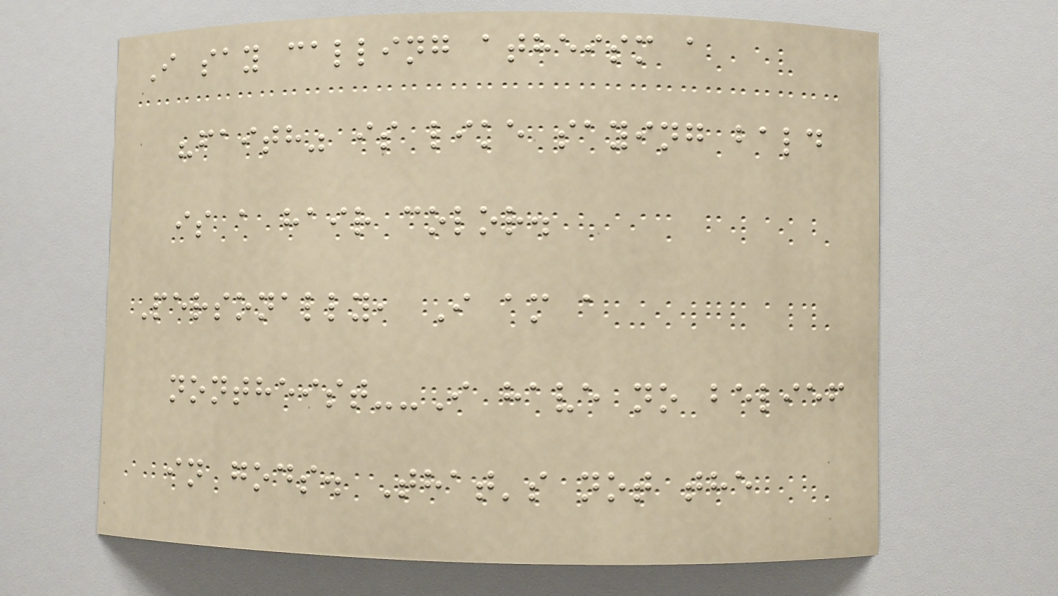I say calling atheism a
"faith" is like saying bald
is a hair color.
Personally, I am a
nontheist--I have no belief
in gods. That's not the
